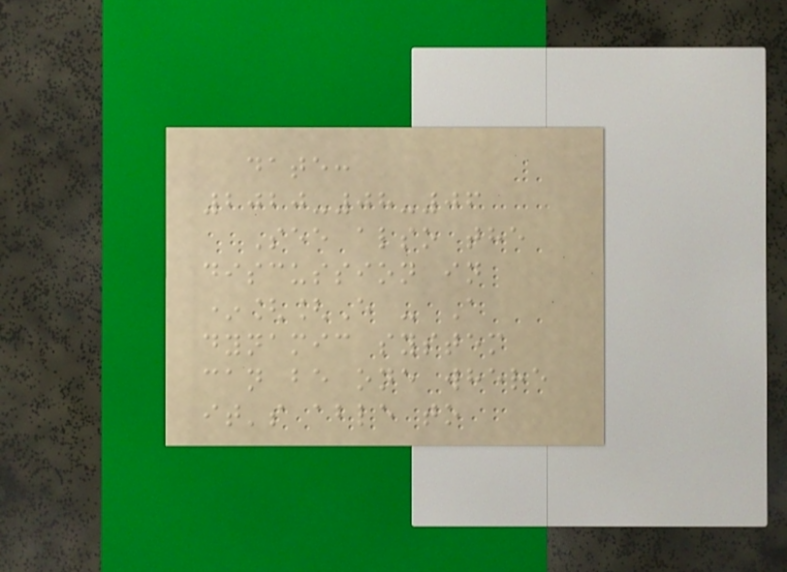date:
2020-08-06
See also the
discussion in
*[[E - A
dynamic system
can be one where
it's able to
